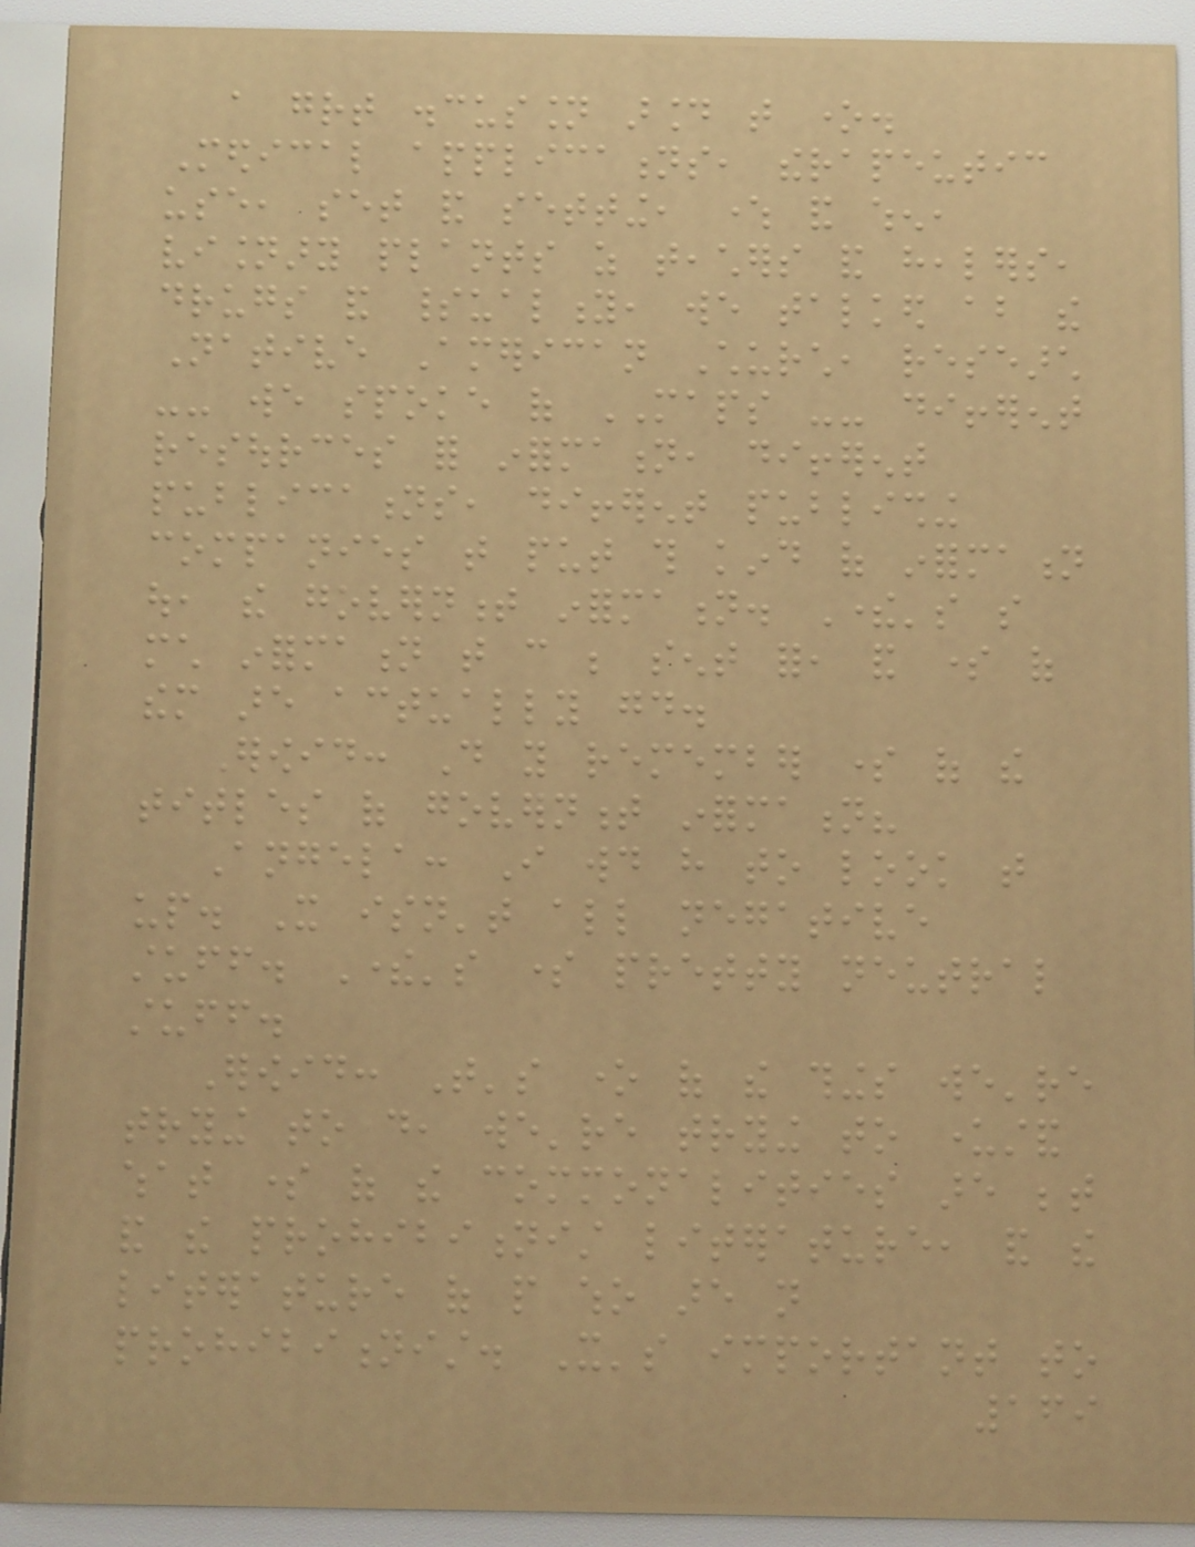a great discussion around that one.
Medical applications, therapeutic
use, set and setting, where and when,
visionary plants as teachers and healers,
drugs and spirituality, we talked about the
Native American Church, research
-- we spoke of MAPS -- different
resources for information, different
publications, different publishing
companies that put this kind of information
out, the government information. There's so
much information that can be sent for, and some of
them are actually good.
Erowid: Do you remember some of the
titles of government information?
Angela: I would have to look that
up. It isn't all negative
stuff. There's some pretty neutral
stuff.
Erowid: That's one of the things we're
trying to do, we're trying to understand
what some of the commonalities are between
and the prohibitionist literature, and the
literature of people who are not
prohibitionist. It's important to
169
